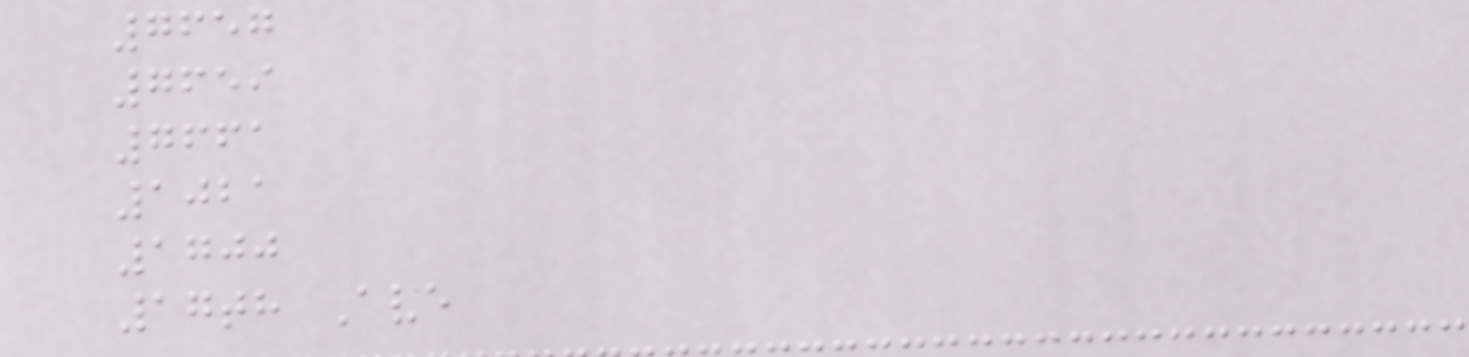7657
7659
7661
1021
1700
17th Ave
